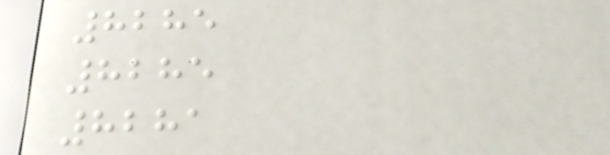8285
8285
8281
